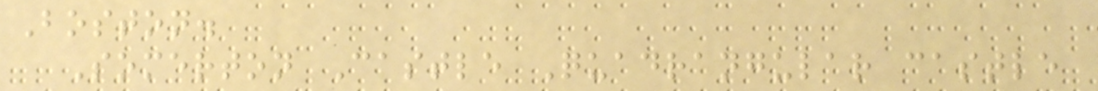Boston.
Somerton Castle Quadrangular castle
